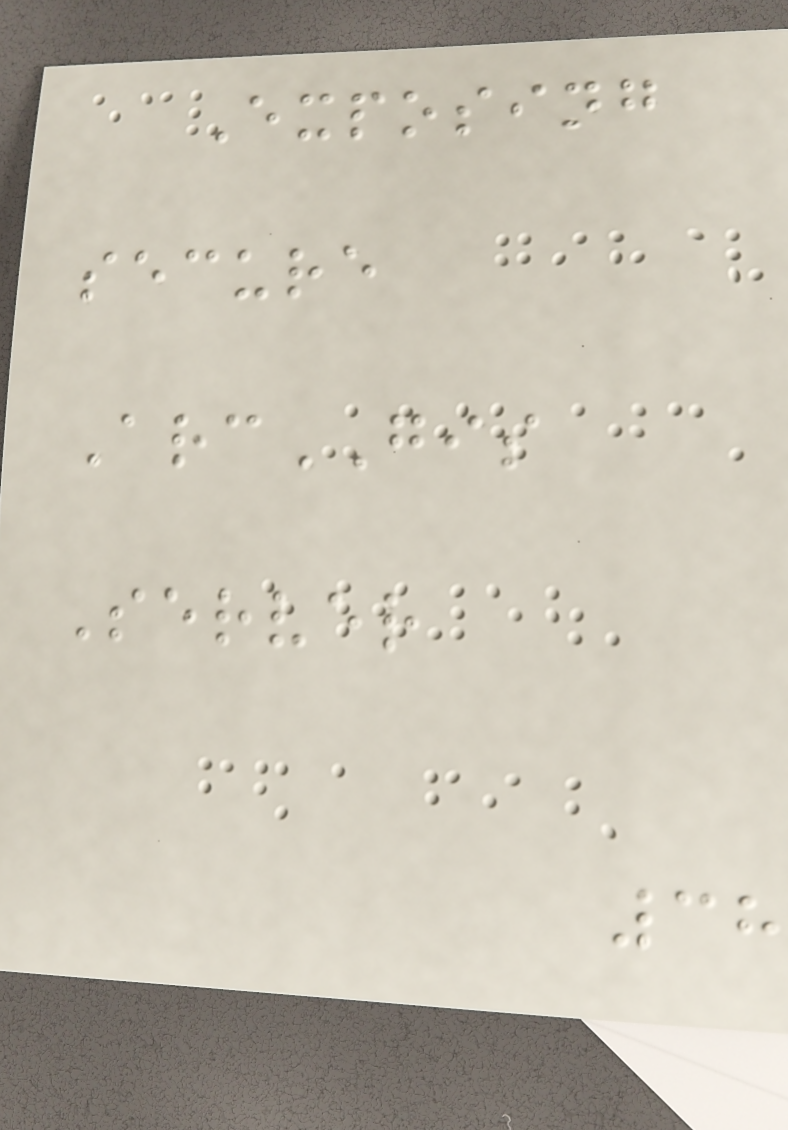Exposing
secure
ArcGIS
Server
38
